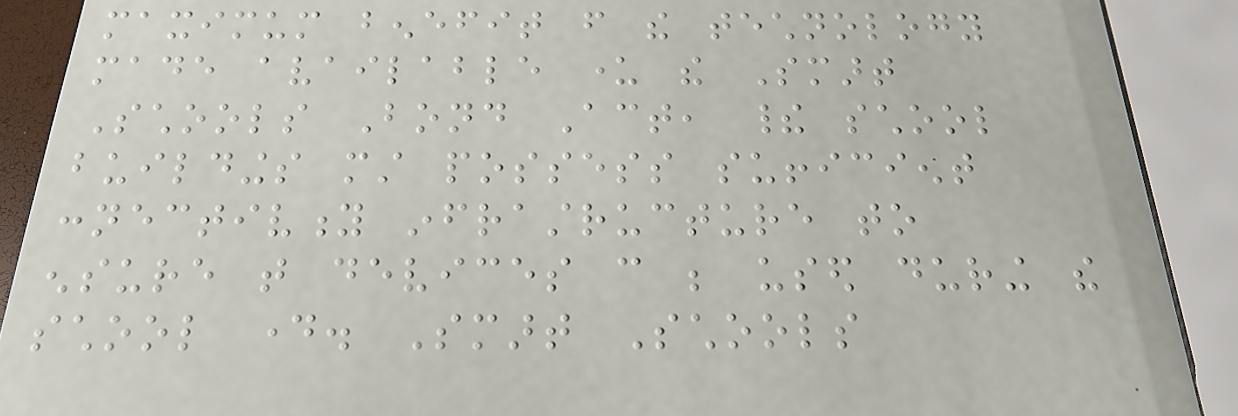maximum benefit from the technology
made available under the Smart
Schools Bond Act, their school
buildings must possess sufficient
connectivity infrastructure to
ensure that devices can be used during the
school day. Smart Schools
